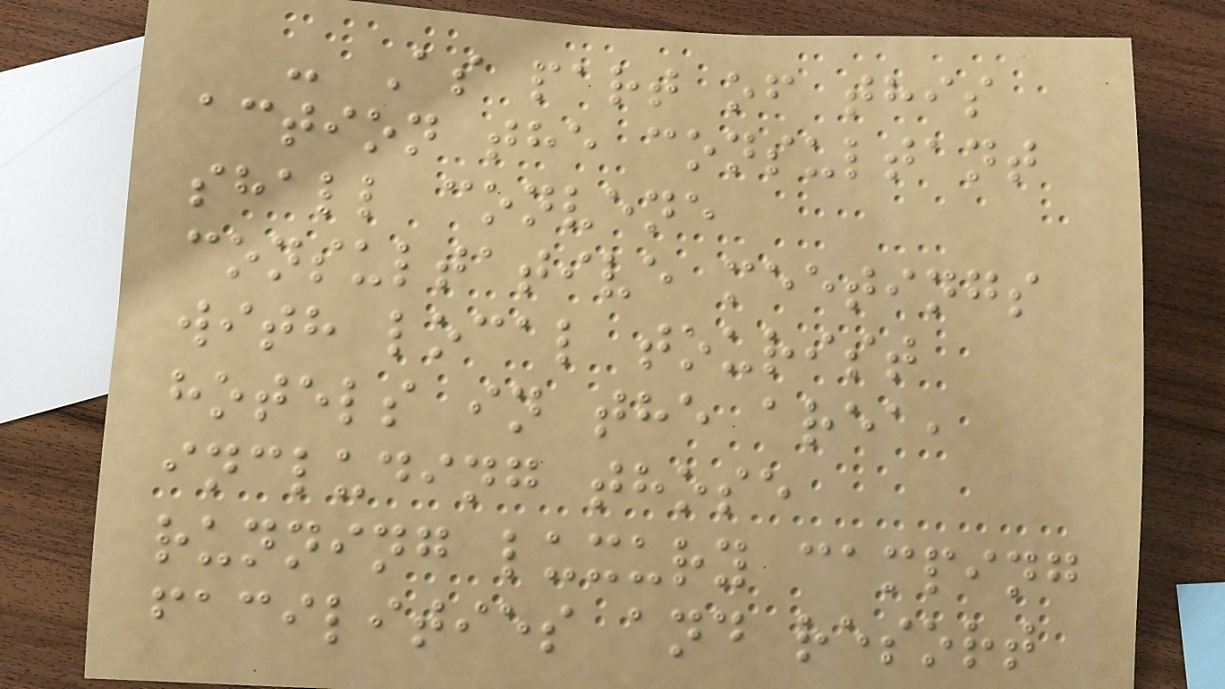- As part of this
action the consultant
shall convene
consultative meetings
with local tourist
hotels in the area,
including those
running luxury camping
facilities and resort
